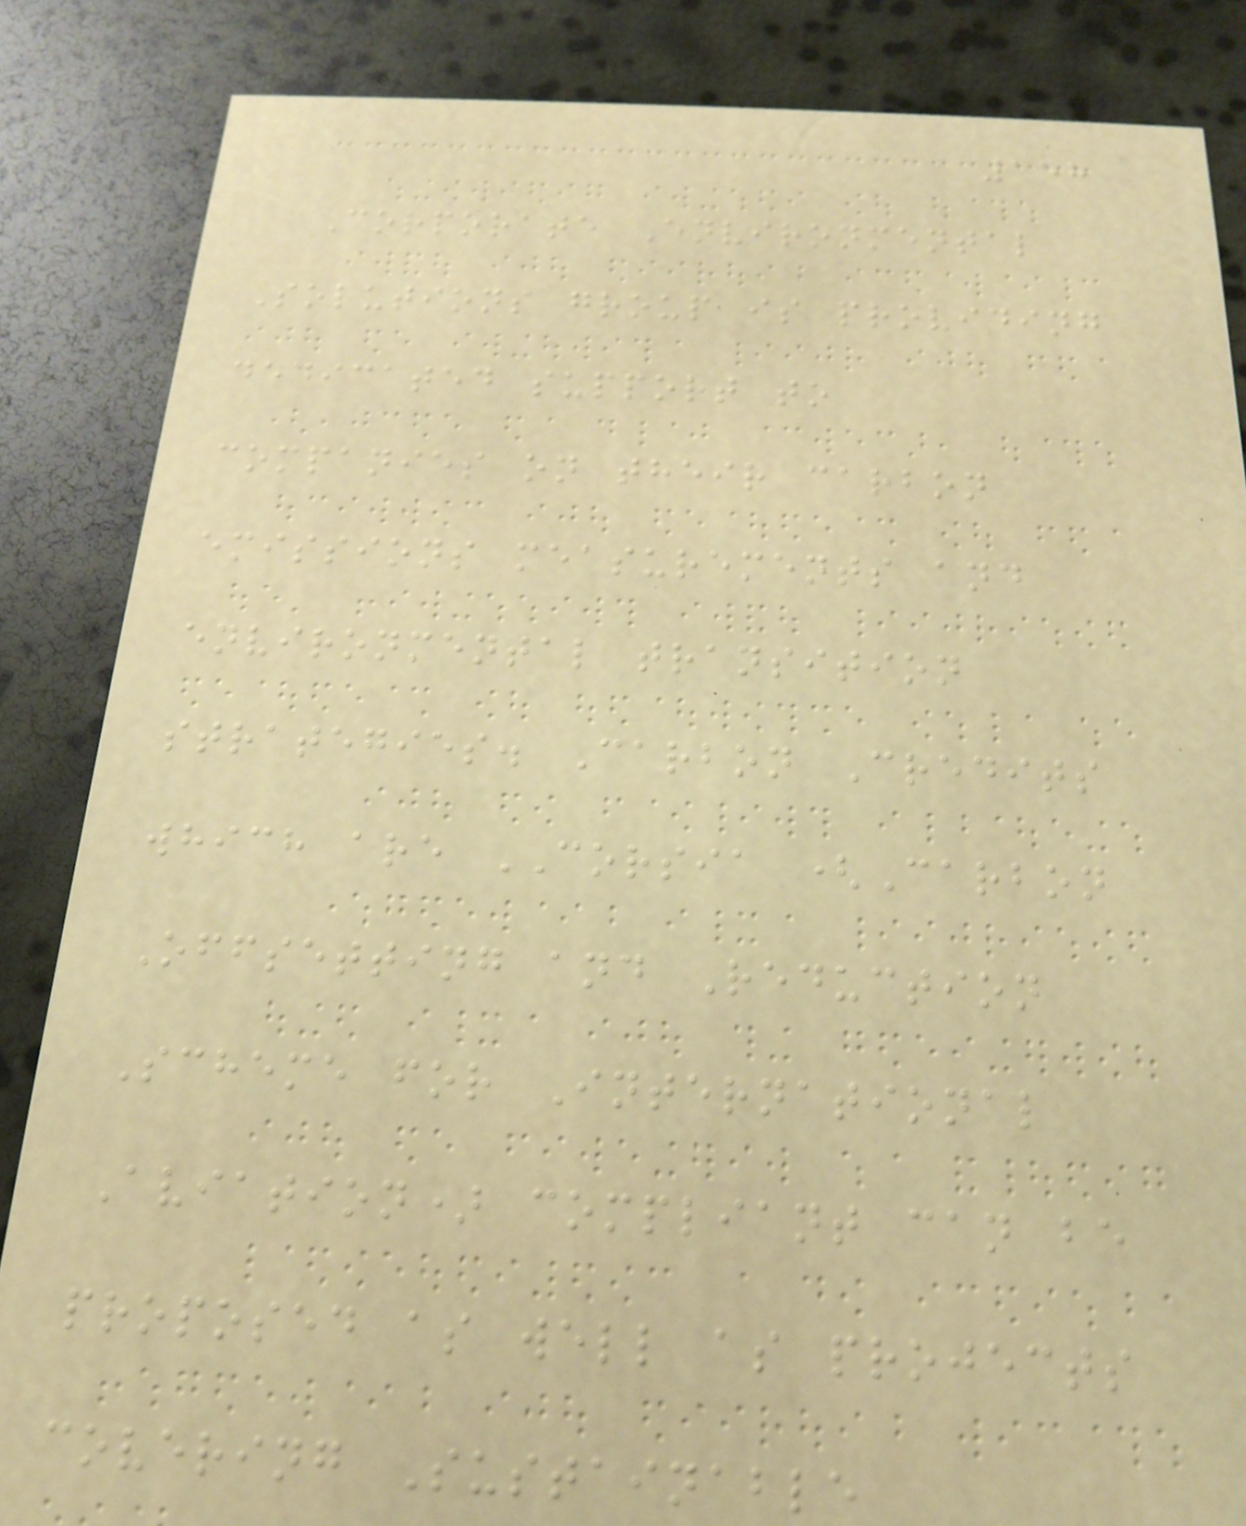158
Corporate Environmental
Solutions group is providing
dedicated support to
companies on their carbon
emissions measurements and
environmental transition
strategies. Carbon Credits
which are CORSIA (Carbon
Offsetting and Reduction
Scheme for International
Aviation) compliant can be
proposed as well as projects
covering Sustainable
